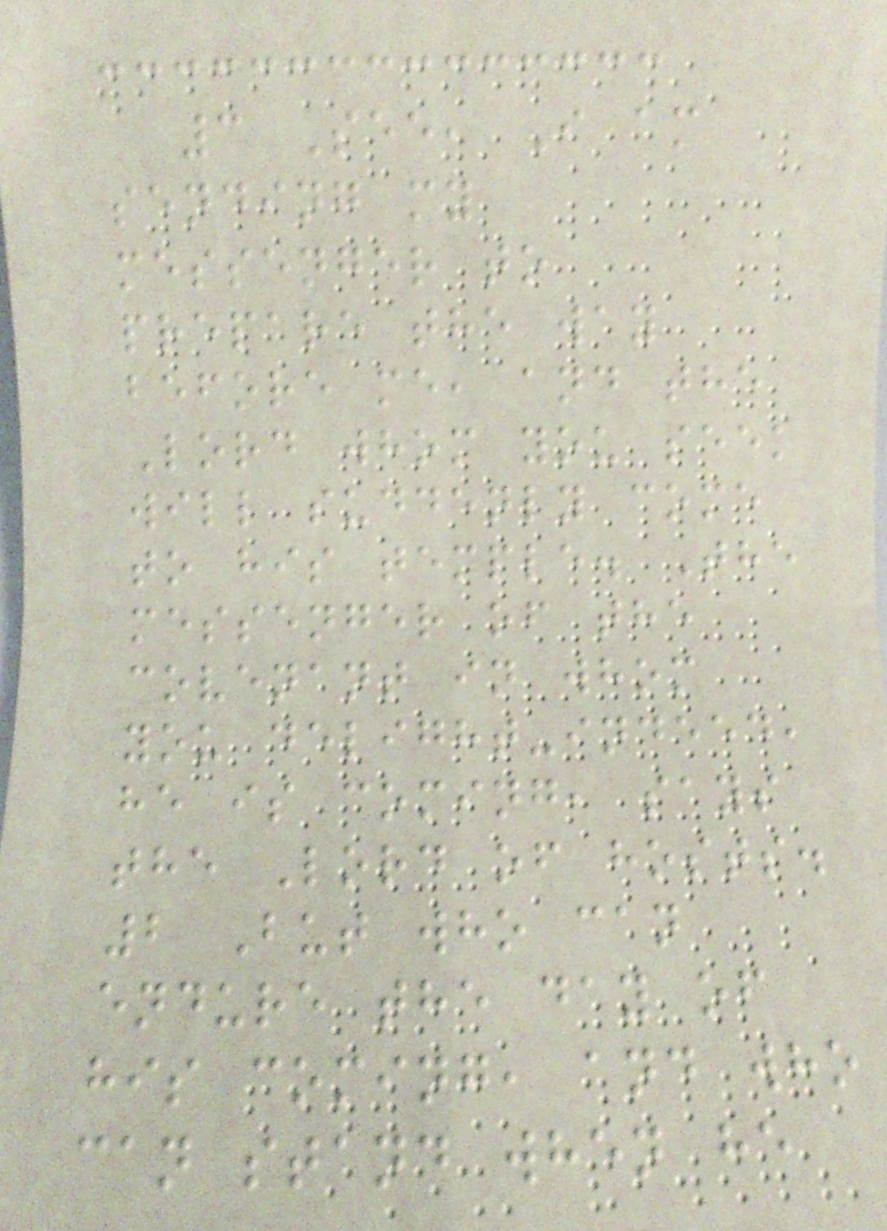3 See, I am
sending my
messenger to
prepare the way
before me, and the
Lord whom you seek
will suddenly come
to his temple. The
messenger of the
covenant in whom
you delight-indeed,
he is coming, says
the Lord of hosts.
2 But who can
endure the day of
his coming, and who
can stand when he
